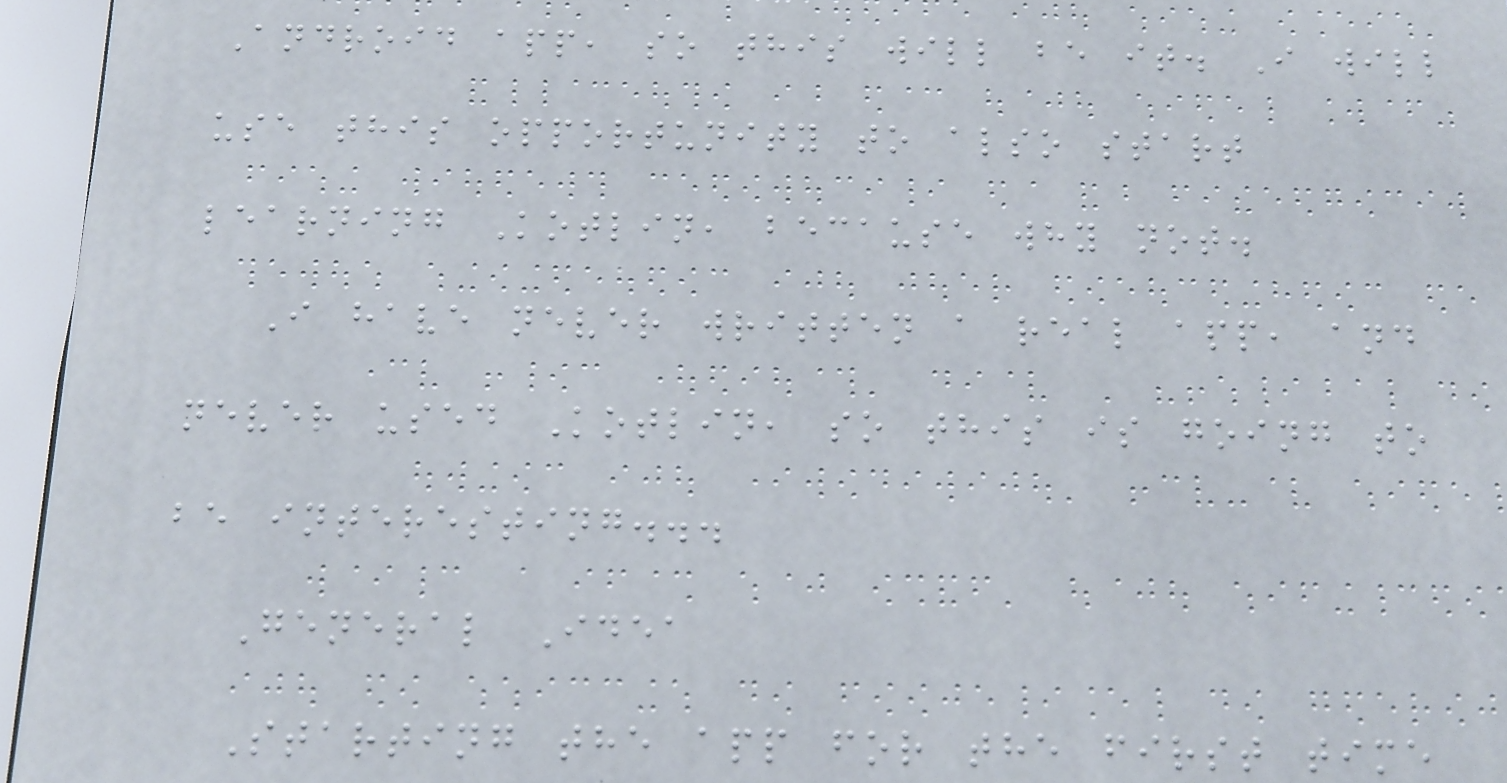Android app, so this will be it. I will
use this opportunity to also start
learning Kotlin, because why not.
I have never written a real app, and
never used Kotlin, so this is going to
be interesting...
General Idea
Starting the app for the first time
